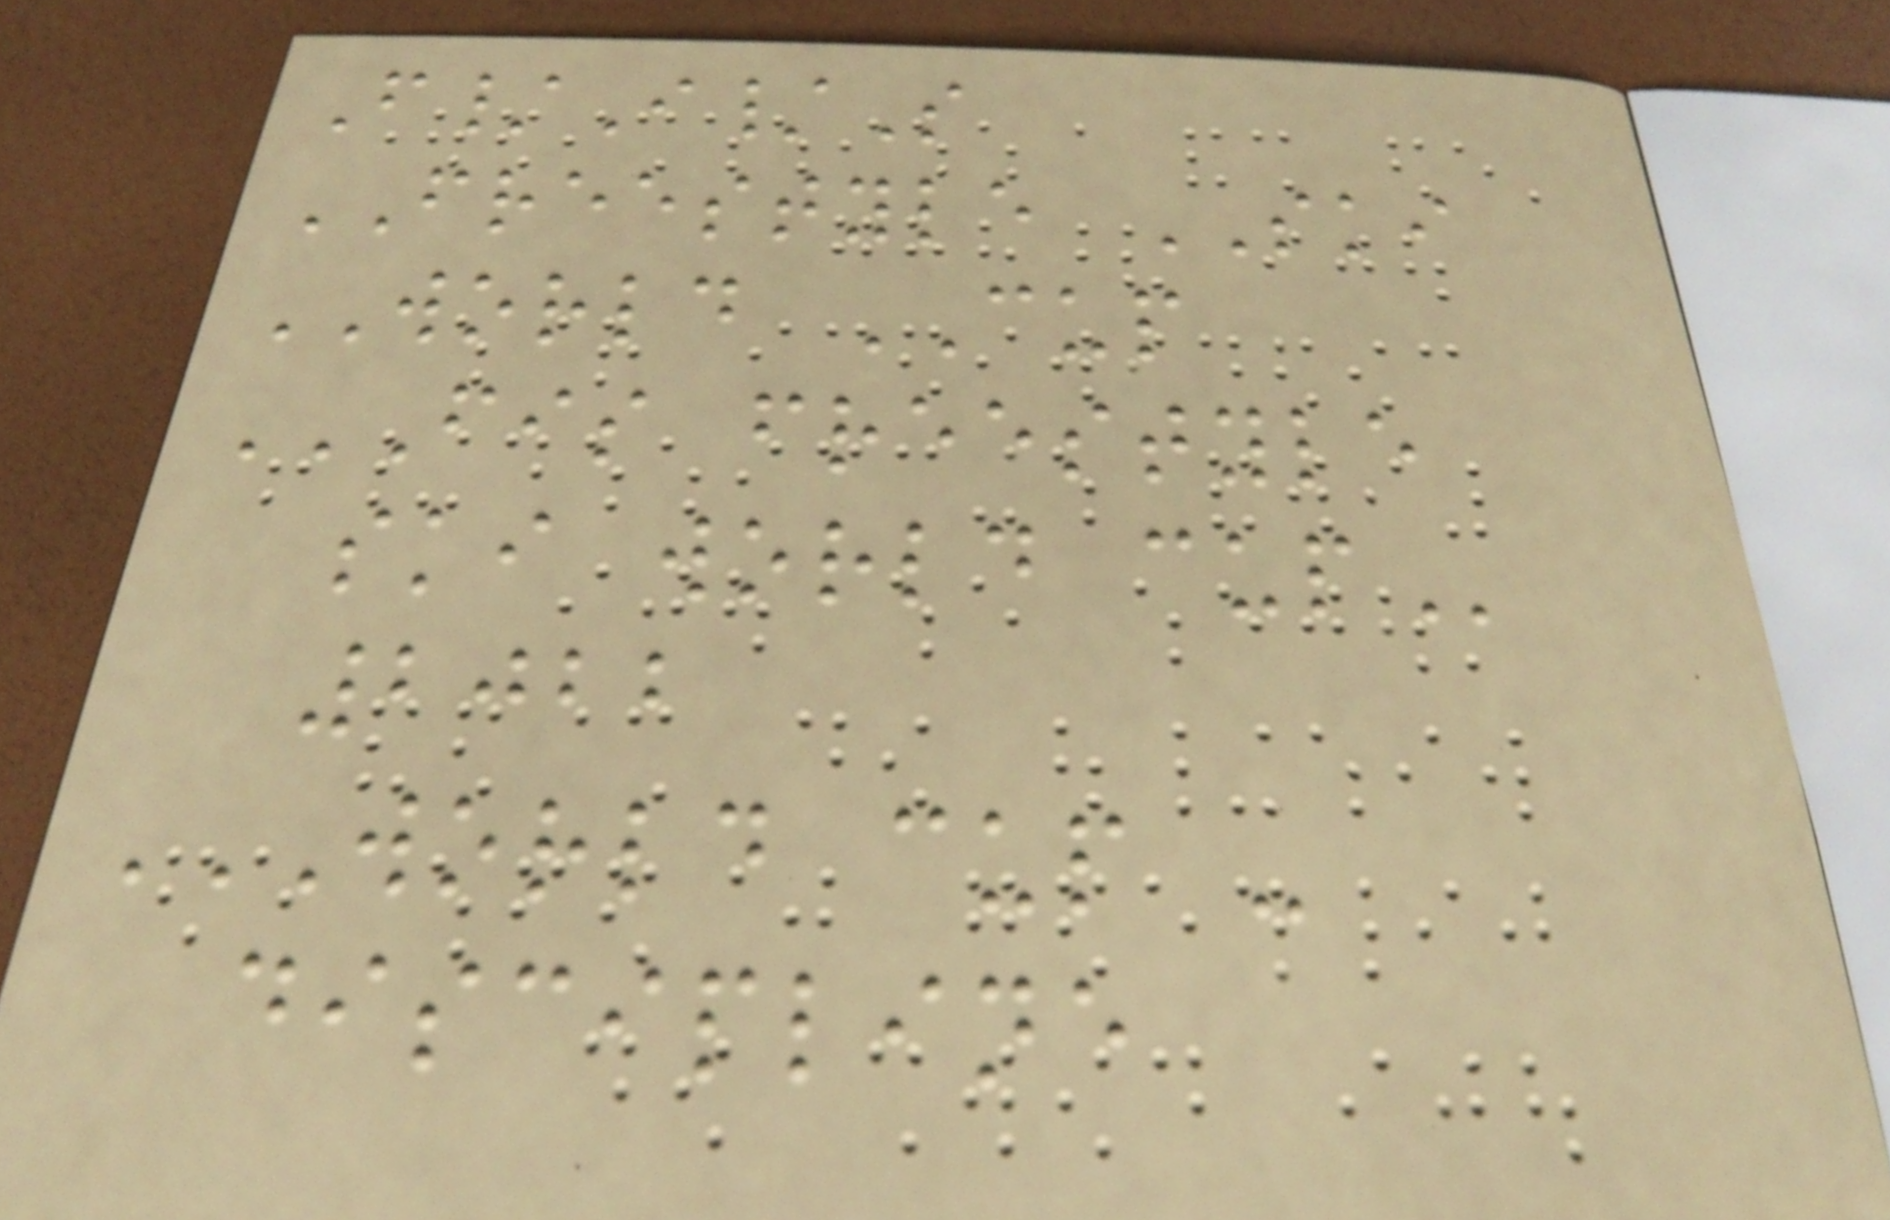F/I/S
FREESTYLE SKI
WORLD CUP
FIS FREESTYLE
SKI WORLD CUP
2022
WORLD CUP -
DISCIPLINE
